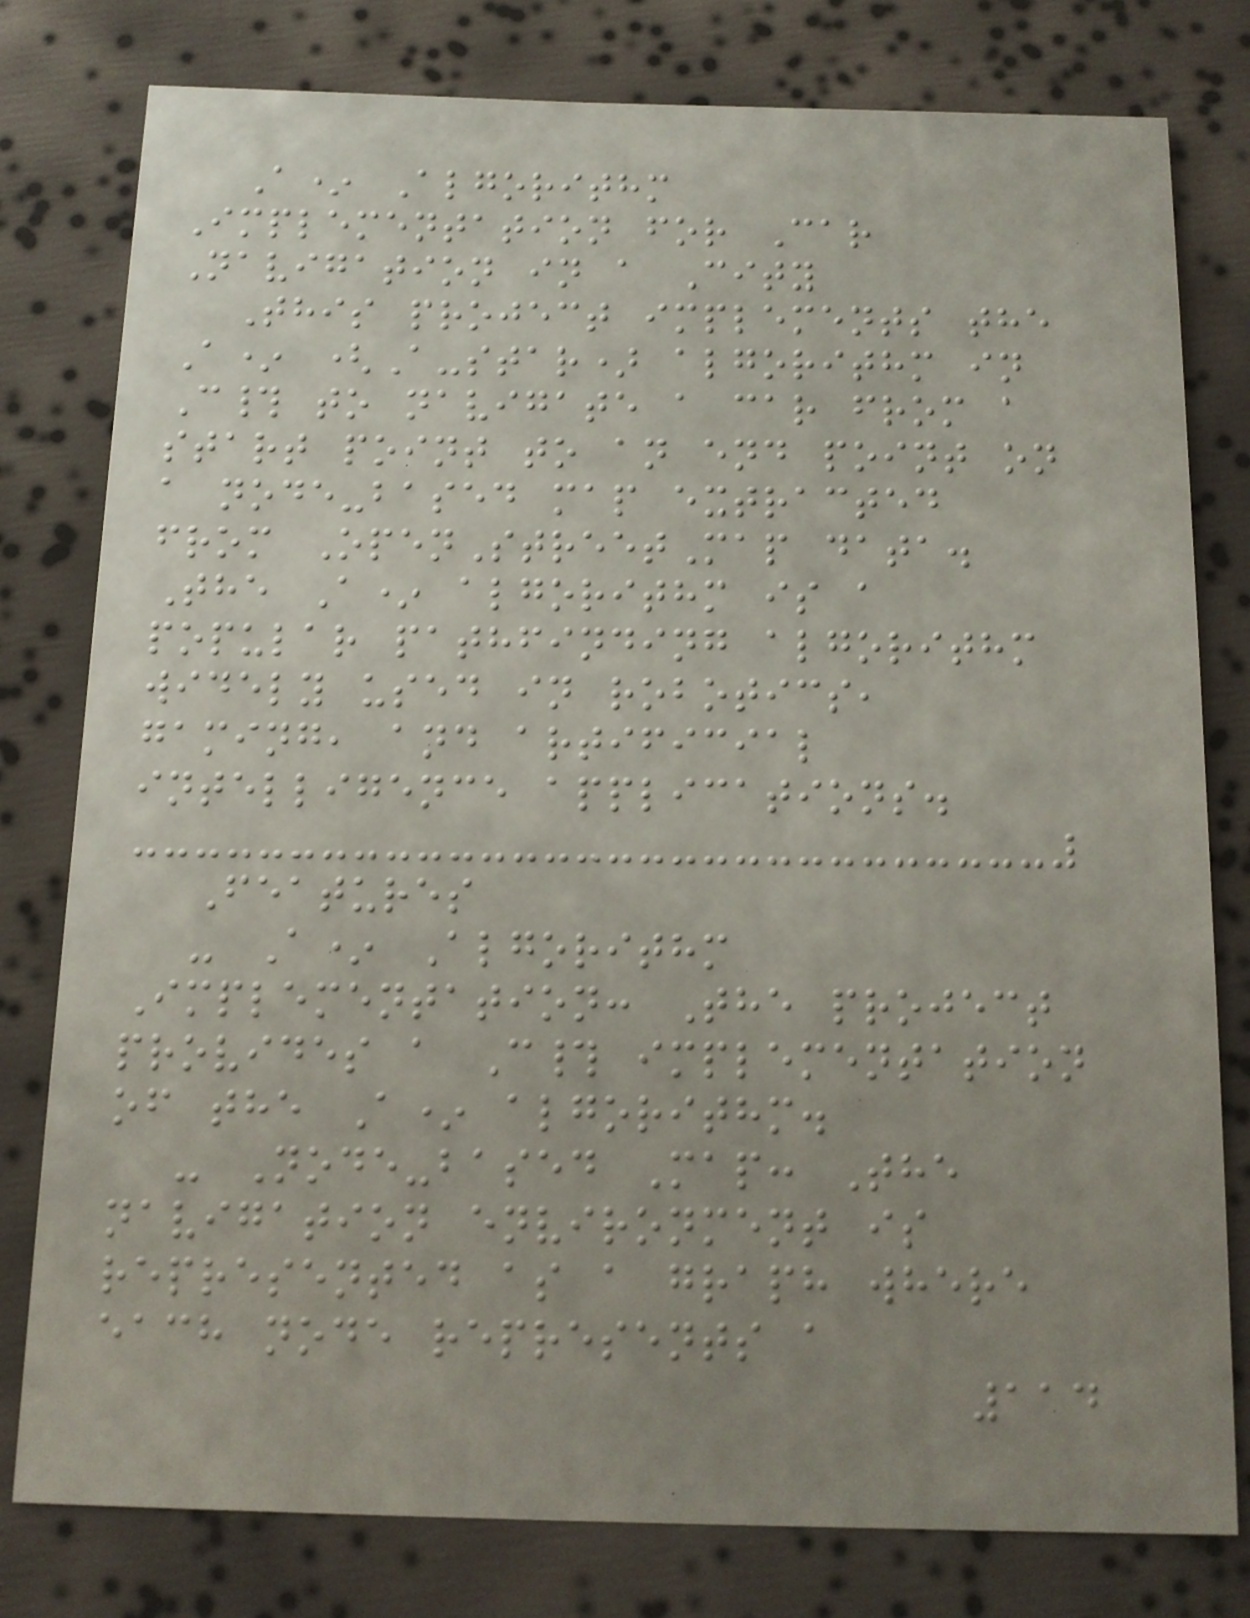A* Algorithm
Implementation for Car
Navigation in a City
This project implements the
A* (A-star) algorithm in
C# to navigate a car from a
start point to an end point on
a node-based map extracted
from OpenStreetMap data.
The A* algorithm is a
popular pathfinding algorithm
widely used in robotics,
gaming, and artificial
intelligence applications.
Features
- A* Algorithm
Implementation: The project
provides a C# implementation
of the A* algorithm.
- Node-based Map: The
navigation environment is
represented as a graph where
each node represents a
114
